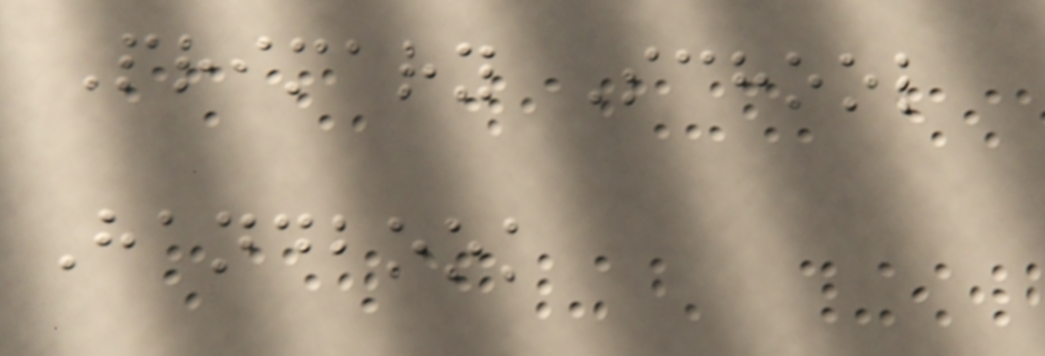Primary School
Handbook
